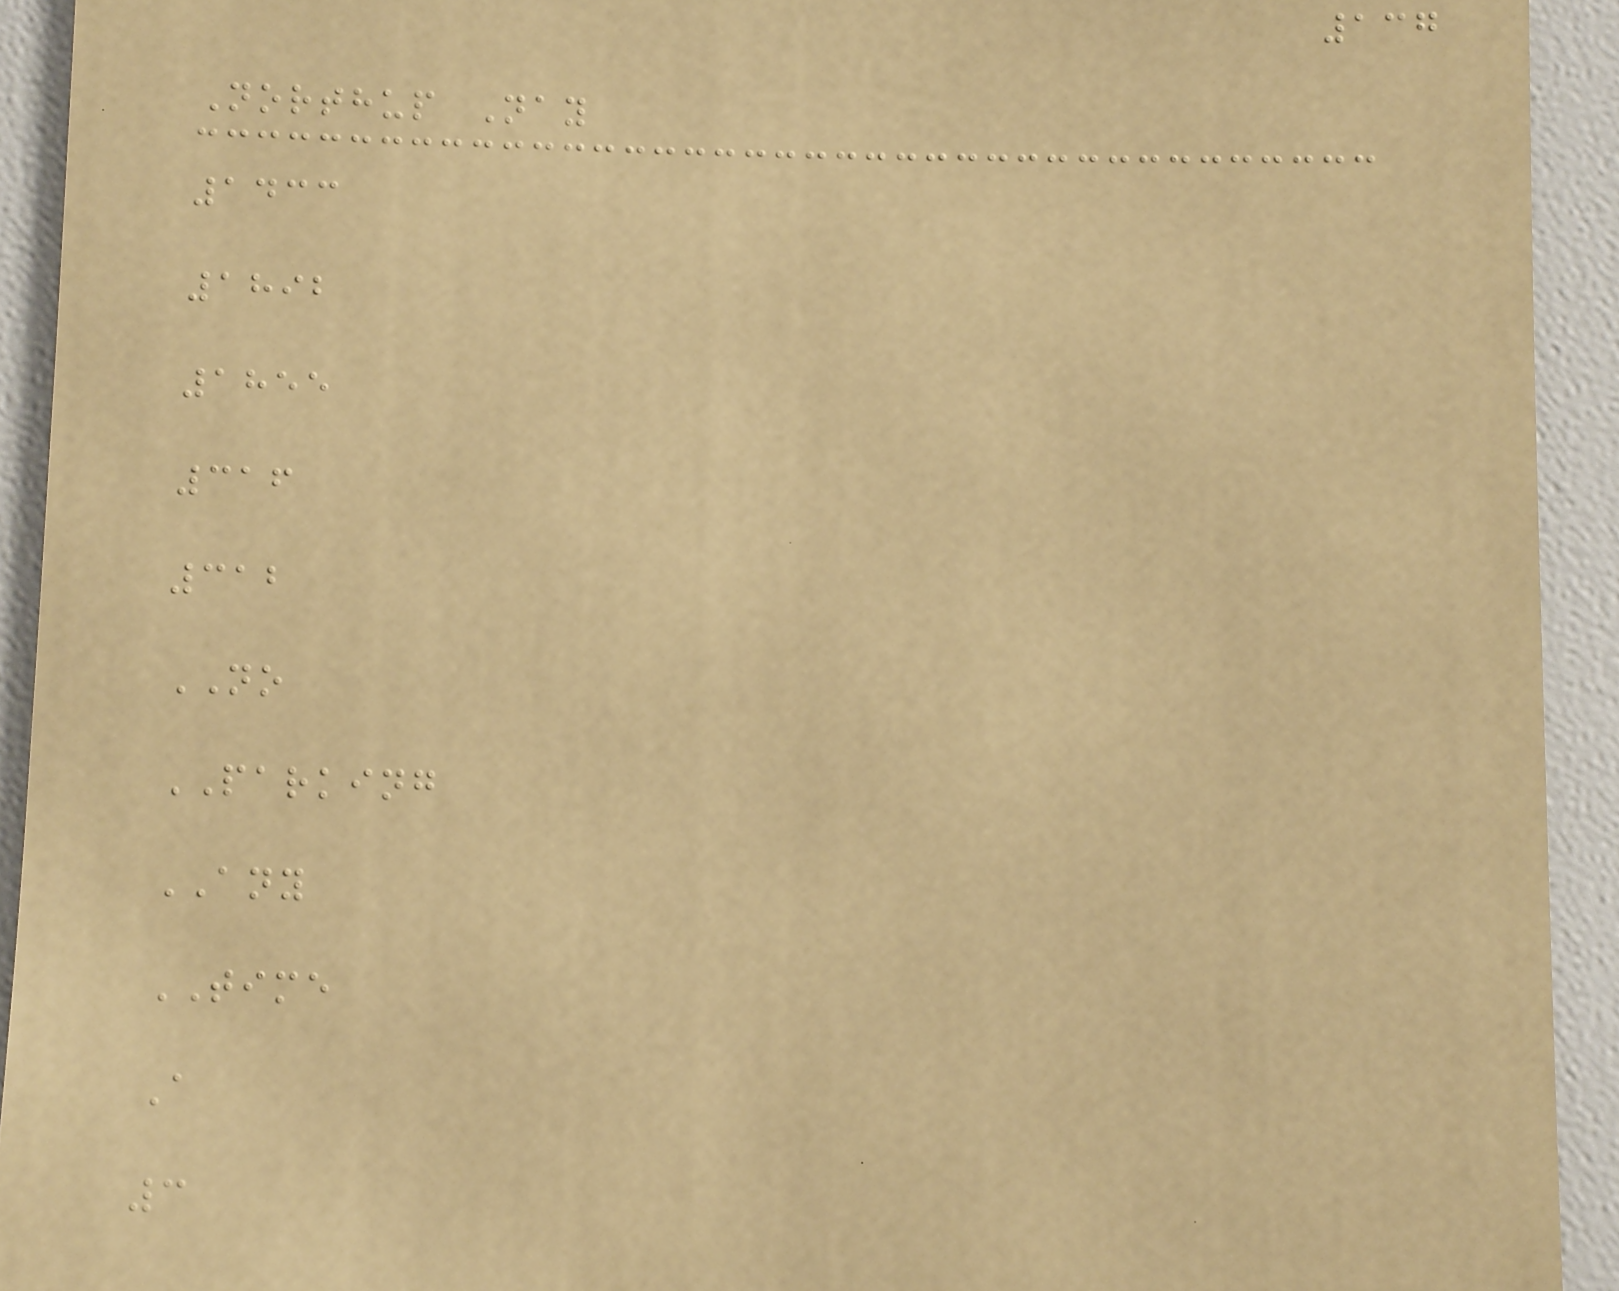137
Northup Nay
1433
1892
1855
316
312
NO
PARKING
ANY
TIME
A
3
